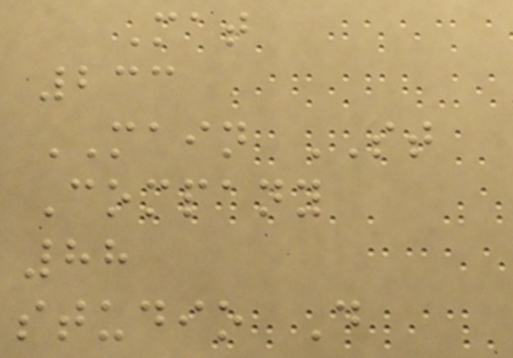Mat
233
MAIN ST
Company
88
studio D
